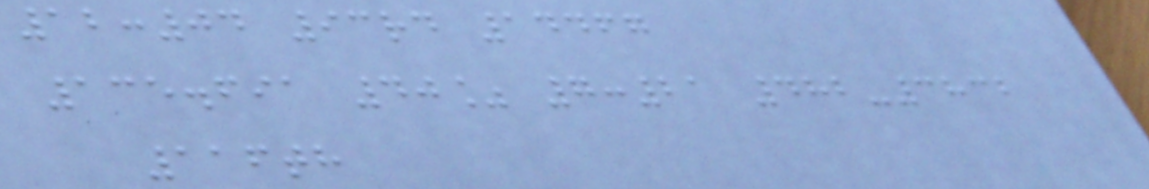12:04 93rd 14467
135.691 40% 7:21 482-3832
116th
